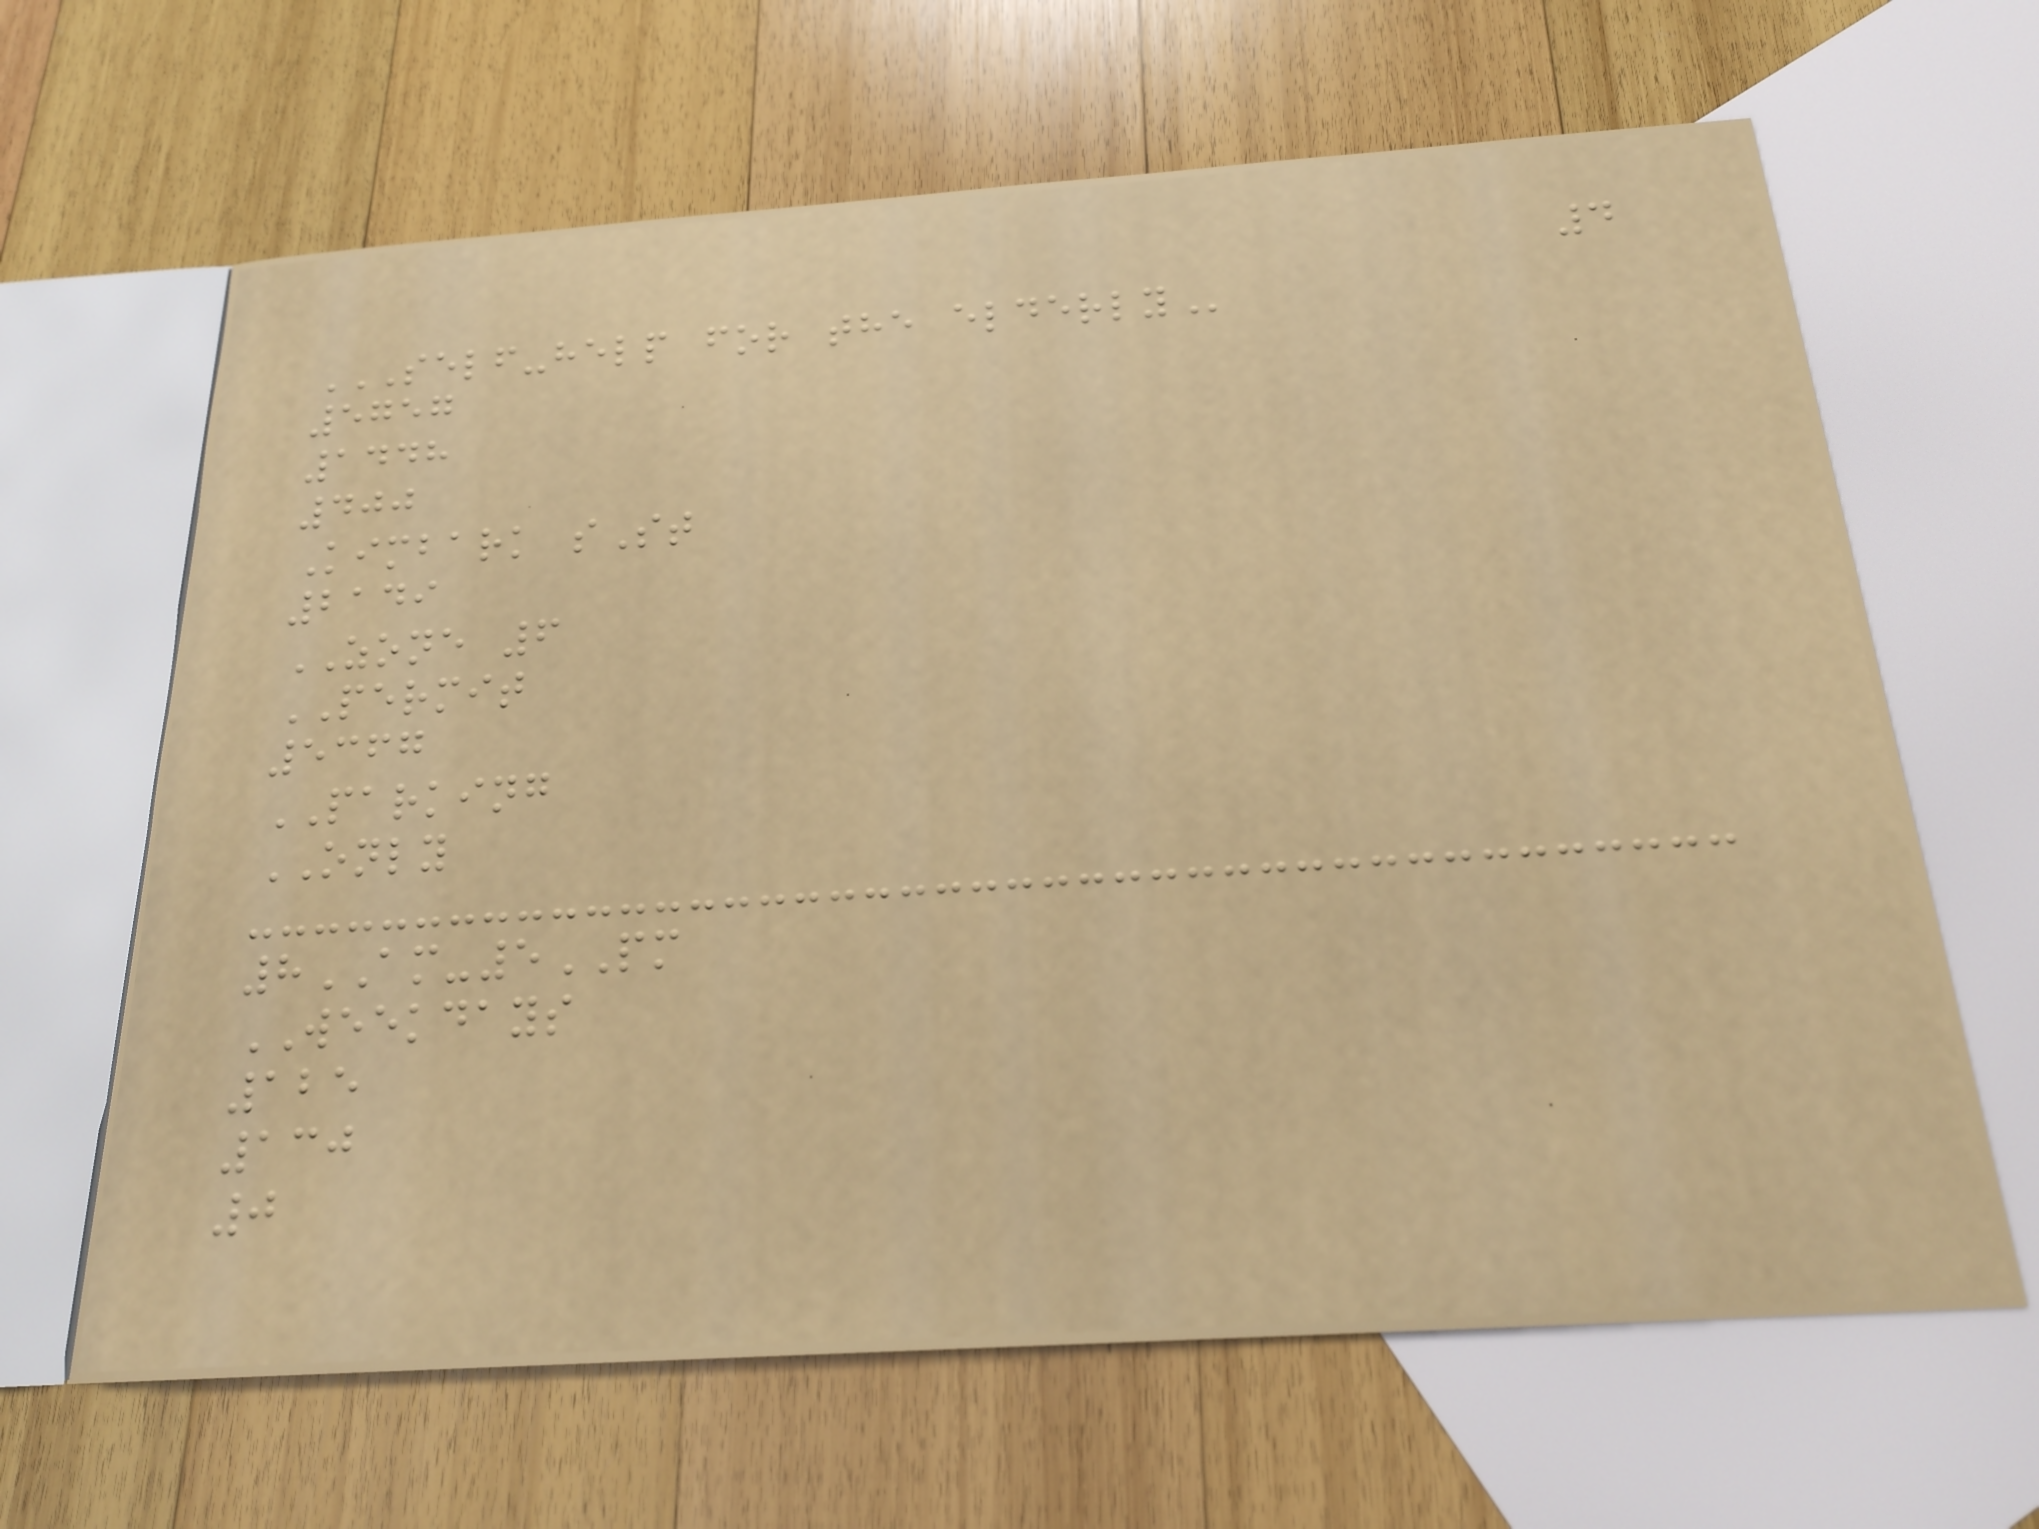4
SELF-HELP FOR THE ELDERLY
5757
1448
400
Kimbark sSt
2149
ZONE 6
PERMIT
5367
PARKING
ONLY
8AM-5PM
WEEKDAYS
125
130
0
